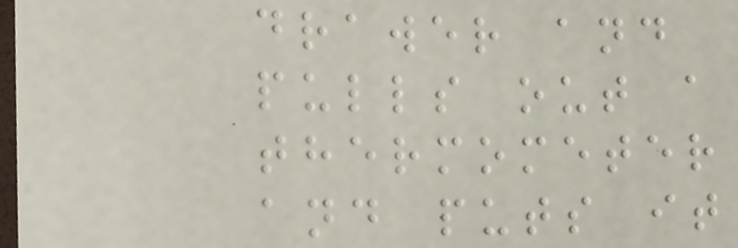drawer and
pulls out a
thermometer
and puts it
